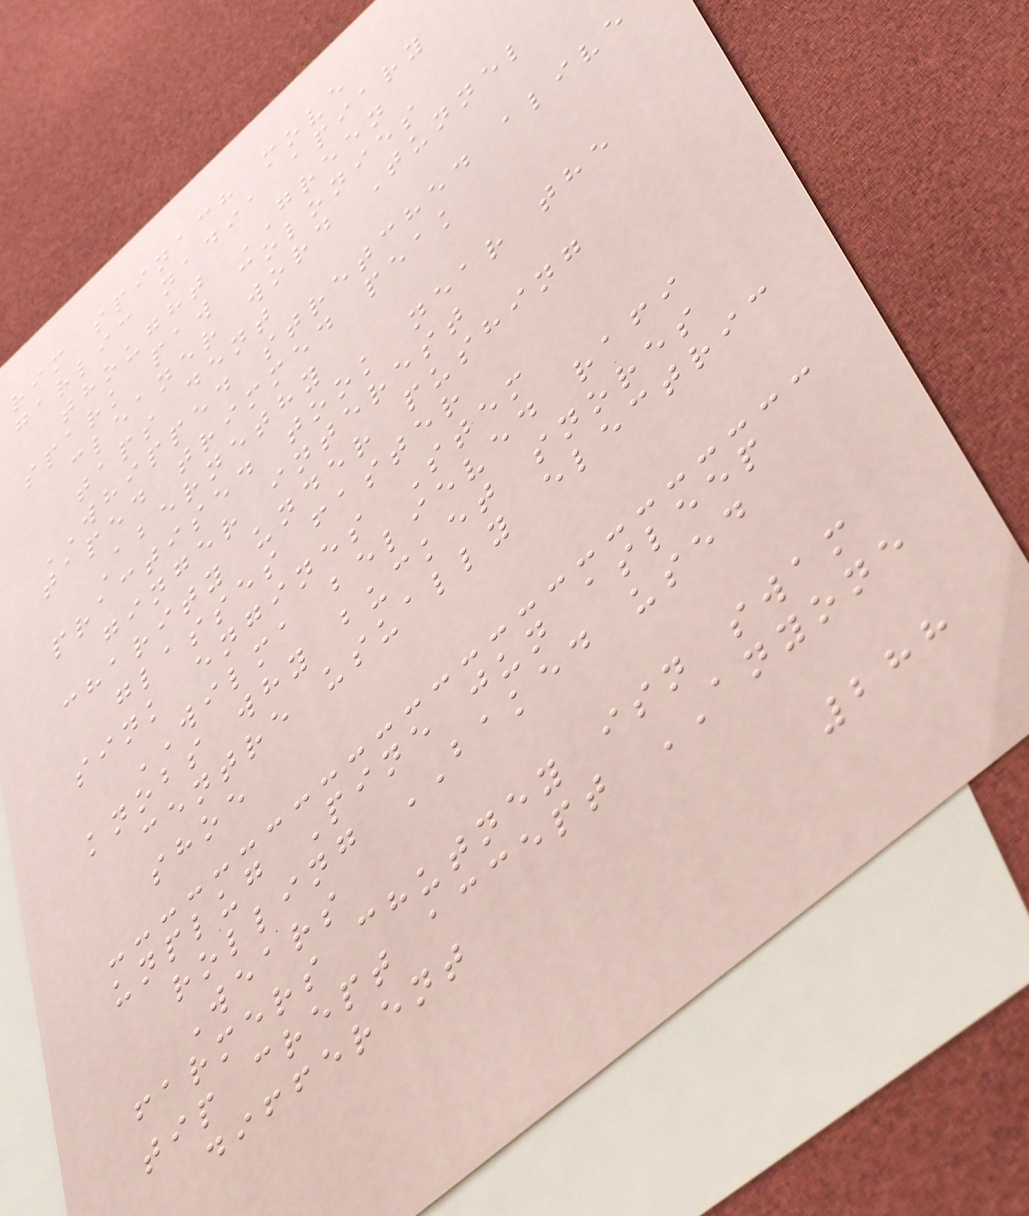rim spinach move
garlic nadia apiary
thought GREEN
spark paw colonies
cleaner word Tunnel
taps dent
WHIPPED stretched alive
taped trimmed peak
Abernethy
practised took near the
ginger interest
charity under pushing
glasses faster
sink engines Stem
WILMA believed rafi
knobs why bucket snores
centre usually electric
shoe
unplug Pine jun asleep
rolling BAKED used
Wears
farmers chutney isn swam
tip crept accept ANYONE
different
288
